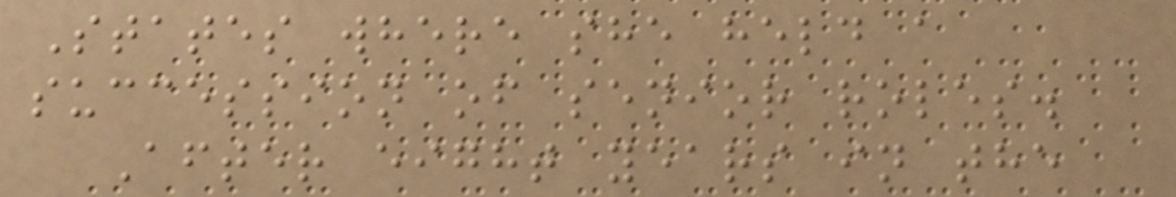States where she held a
succession of senior roles.
After eight years in the
